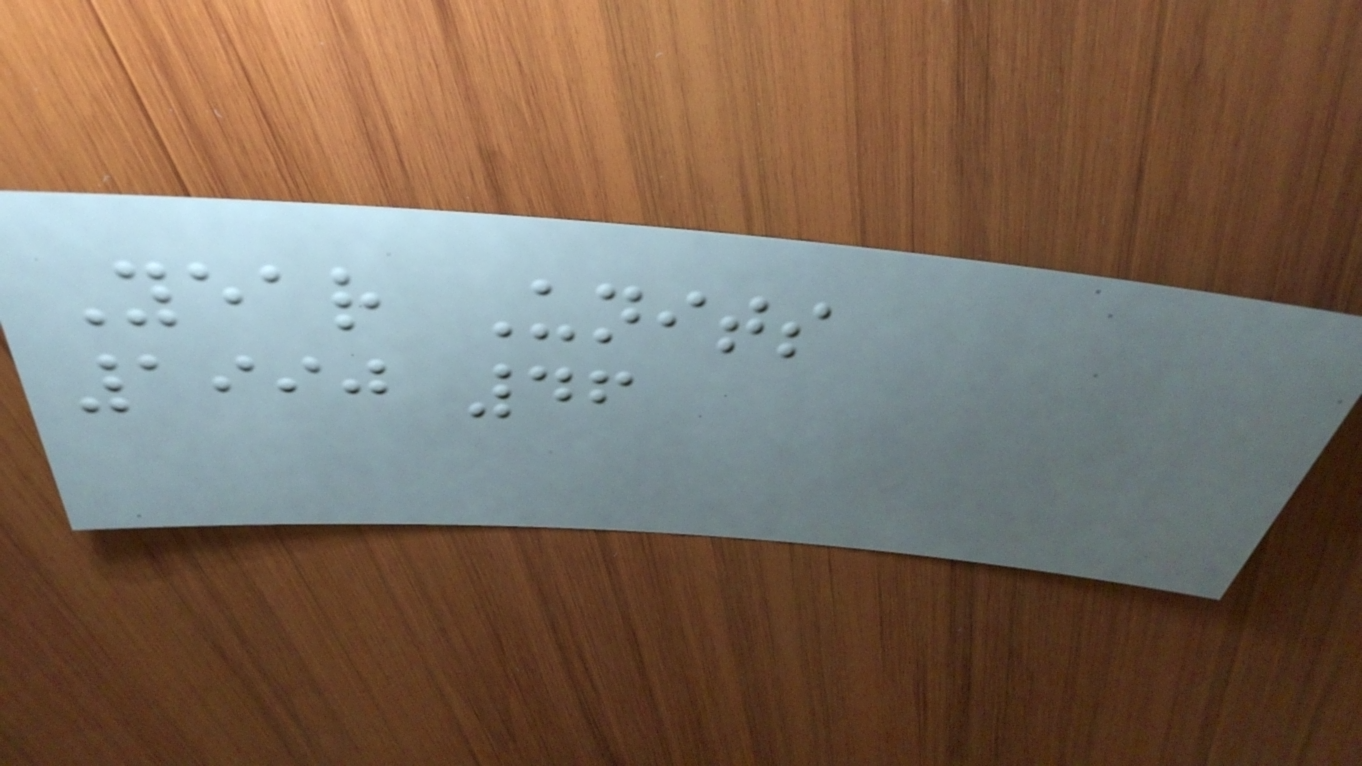Year Units
1990 46
